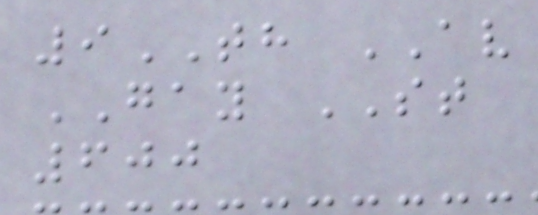9TH AV
GAY ST
600
